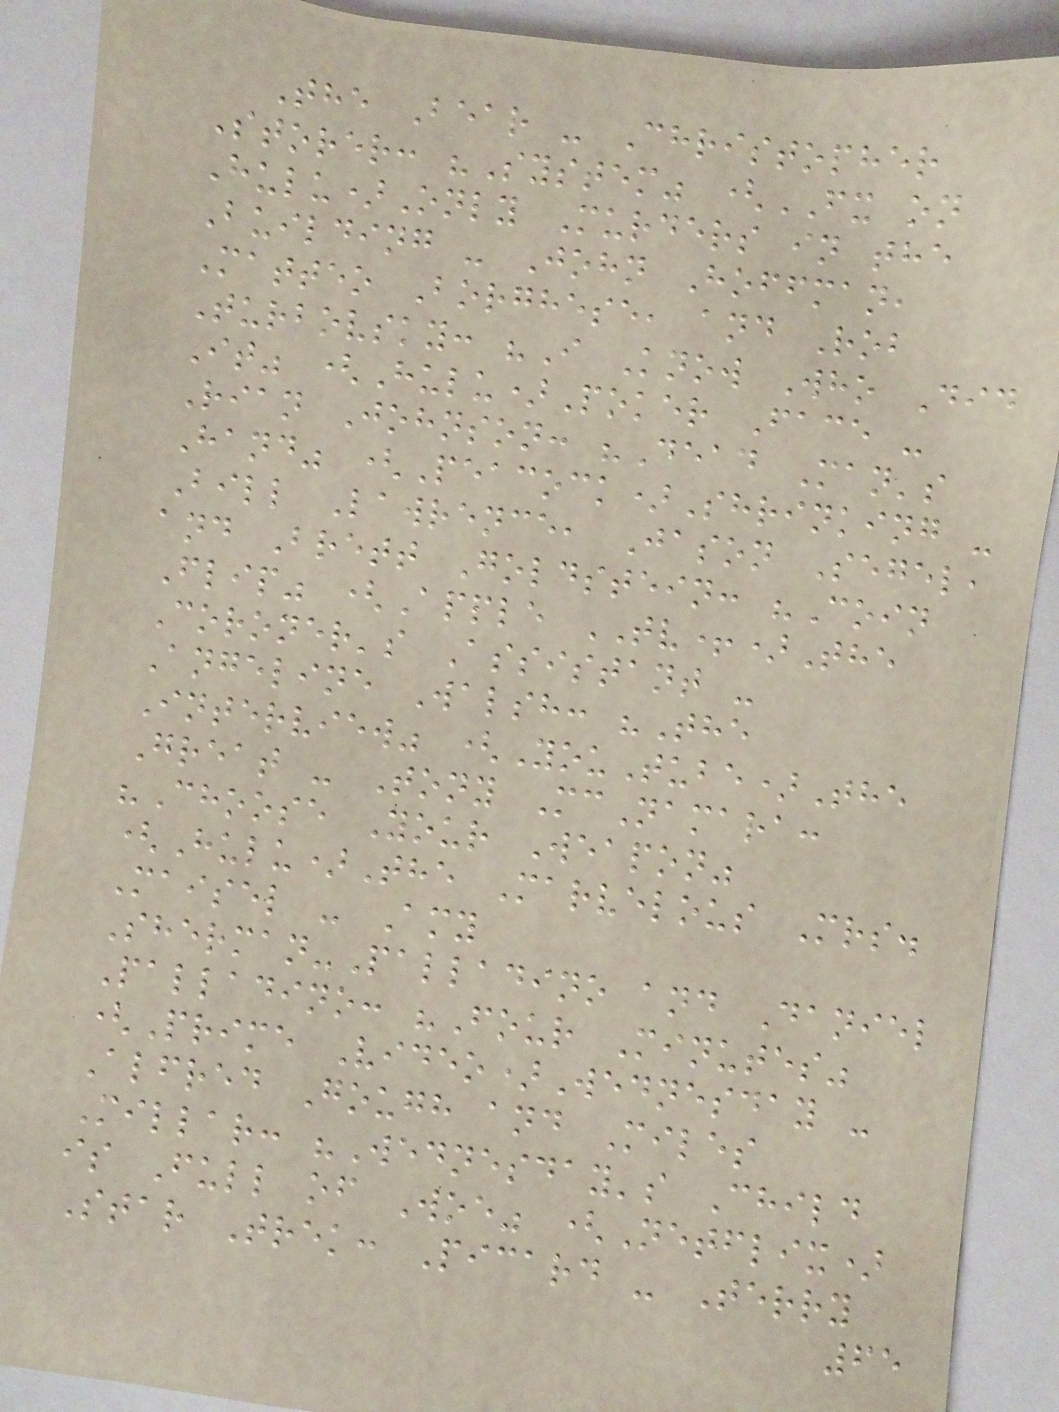The Bear - Christopher
Storer: "System" (FX on
Hulu)Only Murders in the
Building - John Hoffman,
Matteo Borghese, and Rob
Turbovsky: "I Know Who Did
It" (Hulu)Poker Face -
Rian Johnson: "Dead Man's
Hand" (Peacock)Shrinking -
Bill Lawrence, Jason Segel,
and Brett Goldstein: "Coin
Flip" (Apple TV+)The
Coroner's Assistant -
Angeline Walsh: "The
Interview" (YouTube)The
Great - Tony McNamara:
"Choose Your Weapon"
(Hulu)The Marvelous Mrs.
Maisel - Amy
Sherman-Palladino and Daniel
Palladino: "Four Minutes"
(Prime Video)Wednesday -
Alfred Gough and Miles
Millar: "Wednesday's Child
is Full of Woe" (Netflix)
Star Trek: Picard - Terry
65
